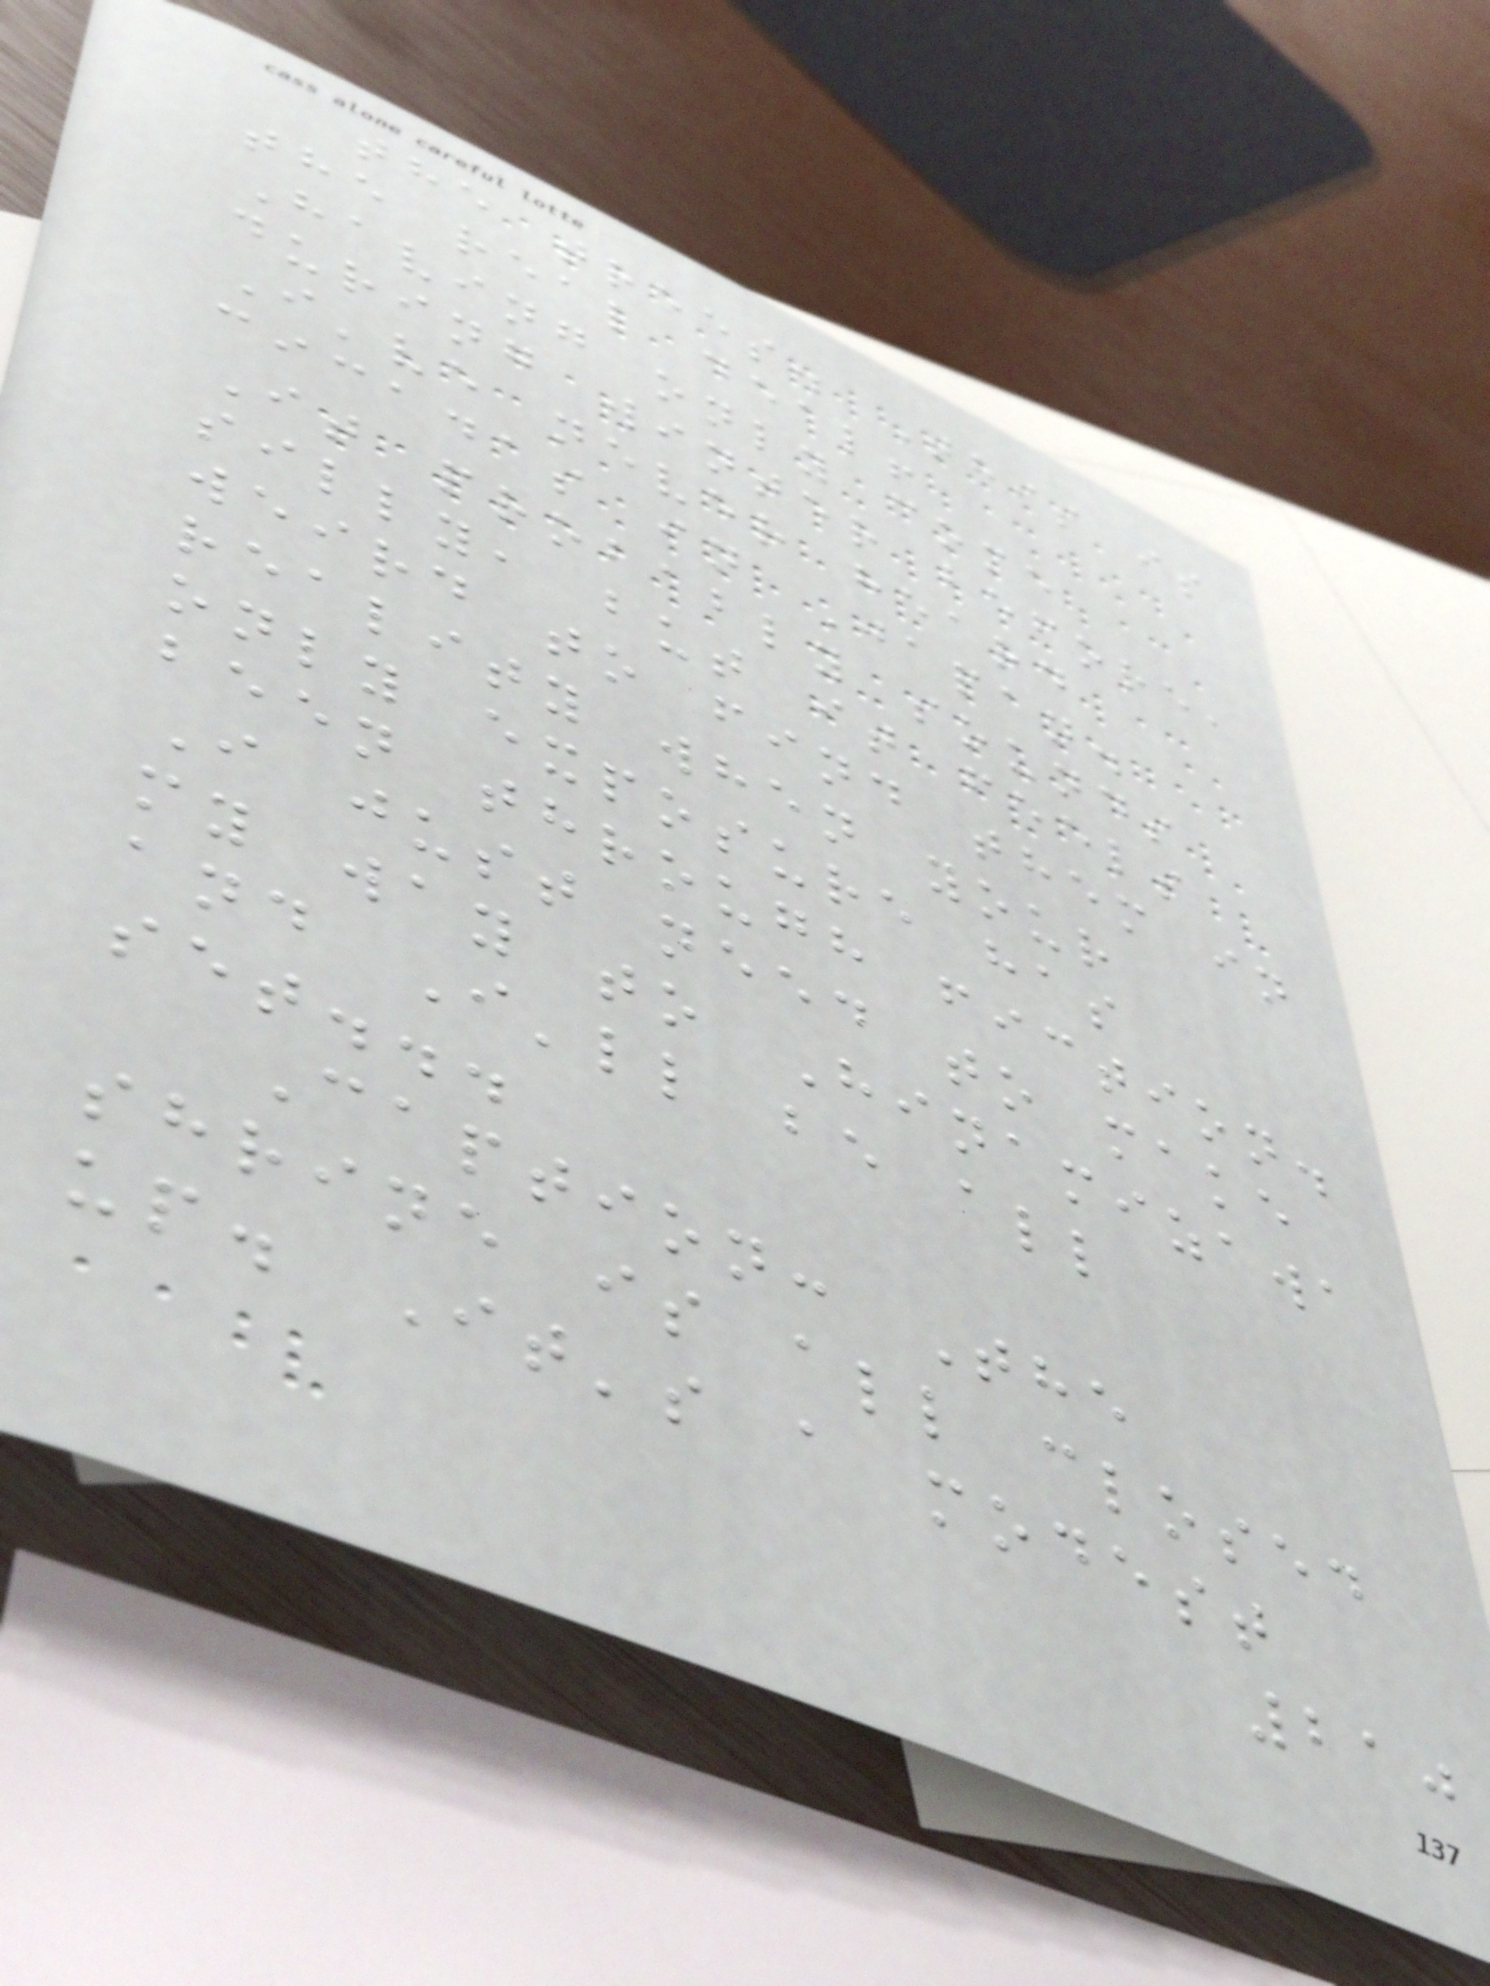the trees. This is
the real deal!
Having only come
during winter before,
I've never heard
cicadas in Japan.
It probably sounds
silly, but it feels
weird to find them in
reality when your
only exposure has
been through fiction.
I just need to make
my way to Hinamizawa
and I'll be all
set...
Caption: The
shrine is all closed
up. It's a modest
210
